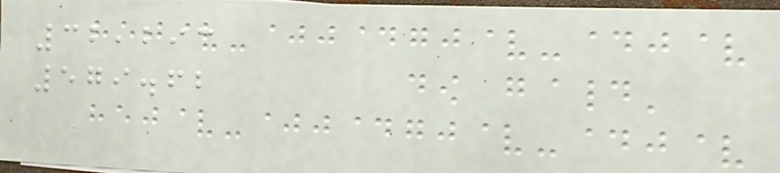32,293
579.62
